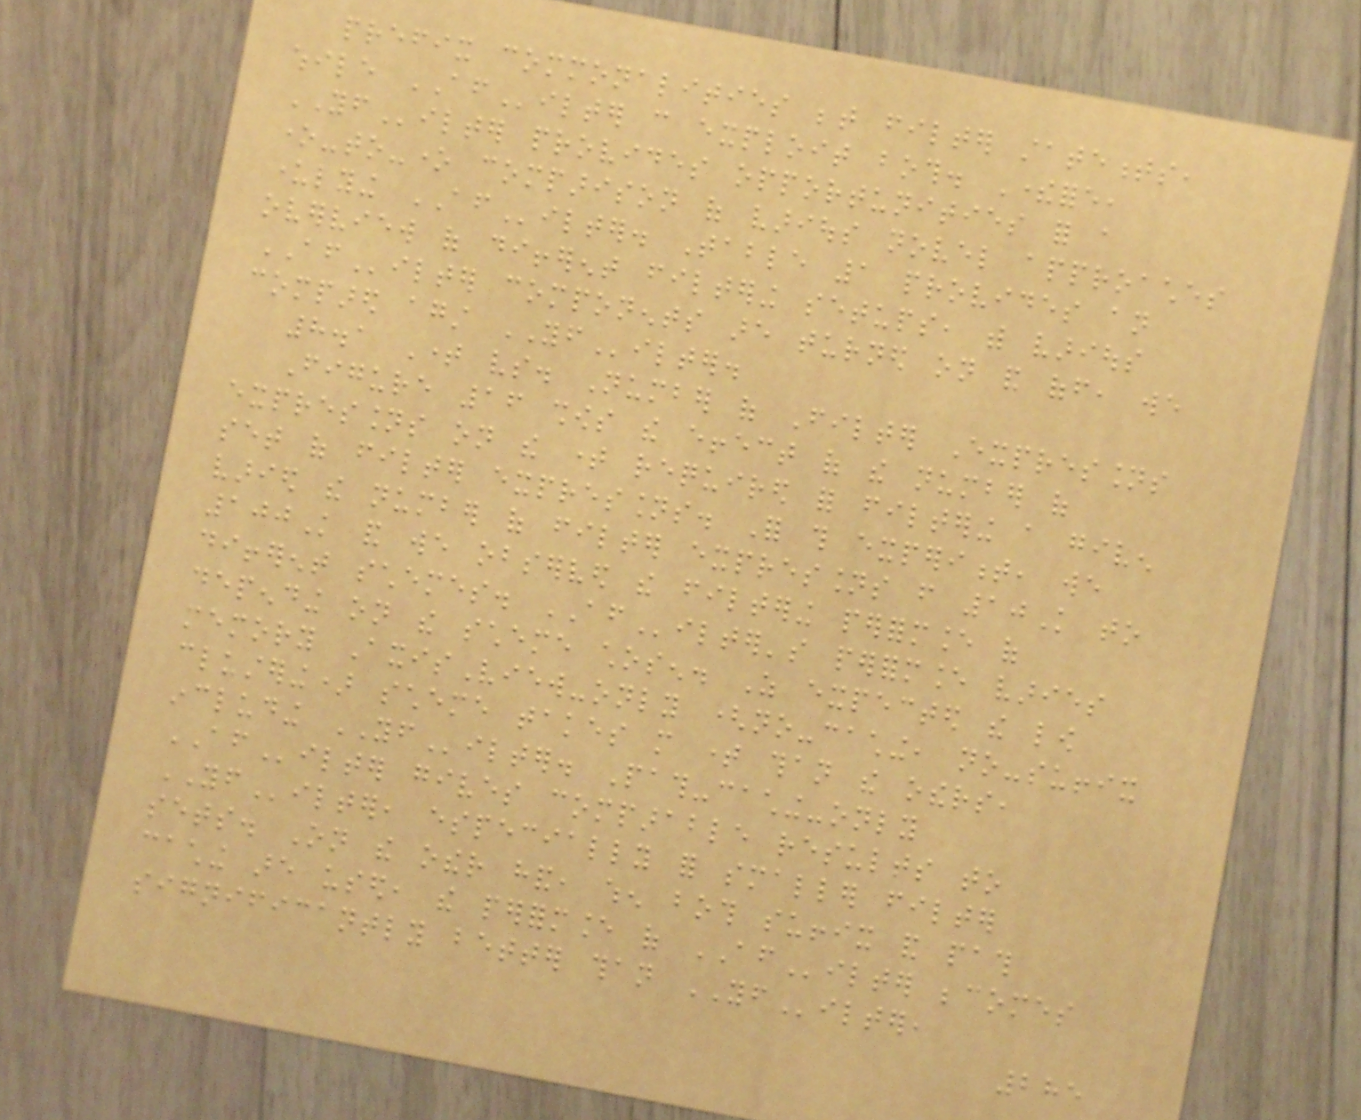prefix commonalities between filter statements,
while AFilter can exploit both. Therefore,
YFilter provides opportunities for a
one-to-one comparison of various novel approaches
underlying AFilter. Table 1 provides an
overview of different filtering setups, with various
AFilter components are turned on and off, we
compared against YFilter.
8.1 Time vs. Number of Filter Expressions
Figure 16 shows the effect of the number of
expressions on the time required for filtering a given
set of filter expressions. For this experiment, we
varied the number of filter expressions from 10K to
100K and we observed the filtering performance of
different schemes. AFilter's performance varies
depending on the scheme chosen. As expected the low
memory AxisView-only (no-caching, no-suffix
clustering) scheme takes more time than the others,
including YFilter. Path-caching-only
AFilter gives comparable results to
YFilter, especially for smaller filter
sets. On the other hand, when both suffix and path
caching are used, the performance of AFilter becomes
significantly better than YFilter,
285
